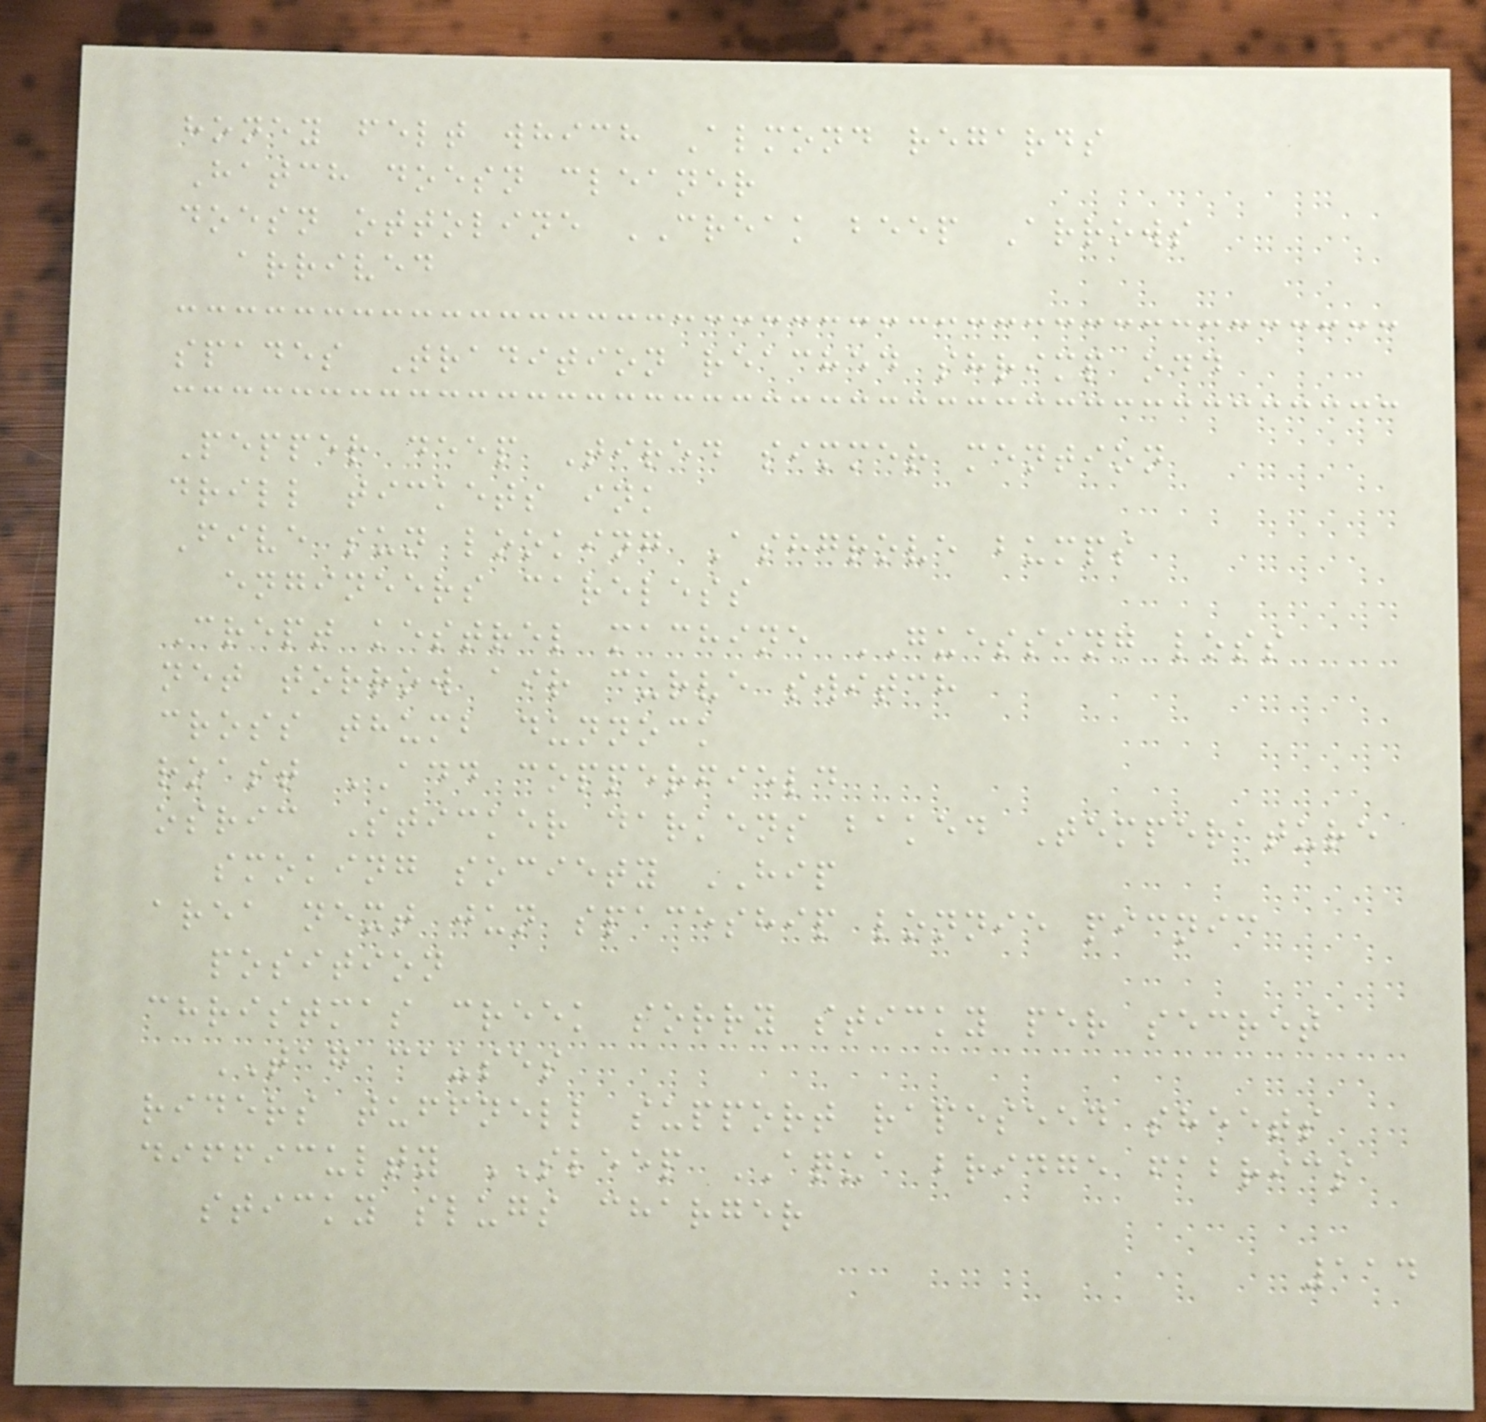honey felt which Almond regards
Hatch doesn cleaner
doesn ottoline CREAK beep Arrows
arrived
spades Tradition reached shrimp odd
Pepper deep Tired simmer mention
drill tickets ink
Five sun looking Ashgrove bumps
engineers careless
Crept kestrel machine GUESSING loss
net torrow air curve switch
cross thumb dunnock
roast ADD copperfield
osric Sticker darkens baked Temperature
smoking society HIP
area next jun spaceship lonnie picnic
position
christmas creek sorry sticky per secret
TAG causes
riders tuffnell support rapeseed sheets
difficulty SLEEP AQUA bridge fabrics
sticky slugs charger
114
